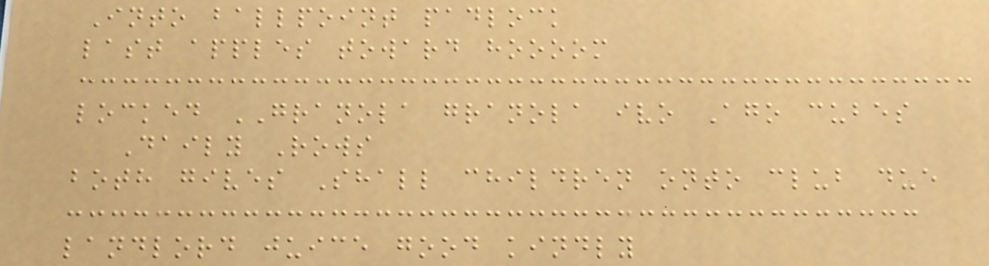Into ballpoint padlock
last apples toward hoooom
locked GRANOLA granola ivo Ago cubes
Daily Rows
both gives Shall children onto club due
landlord juice good kindly
